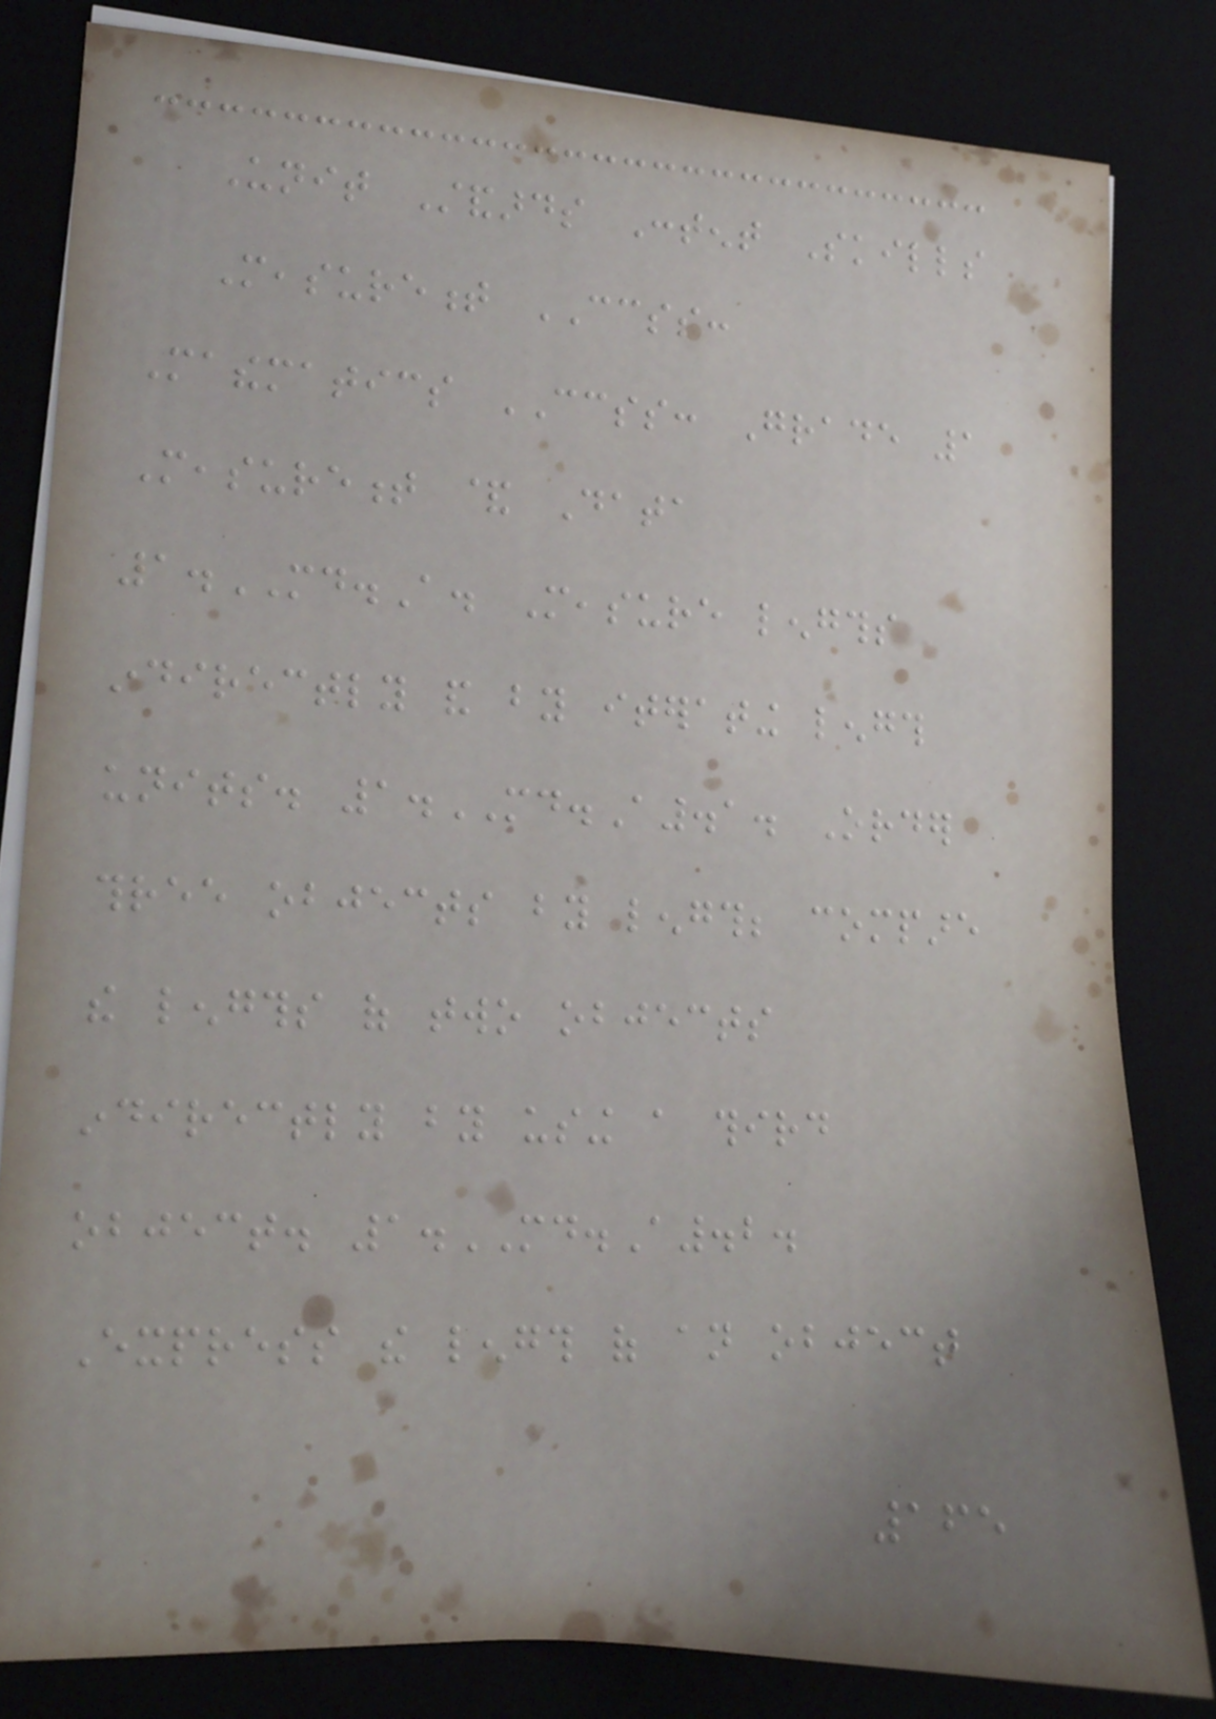Unit Standards Content Skills
Measurement CCSS:
Mathematics CCSS: Grade 1
Measurement & Data
1.MD.A. Measure lengths
indirectly and by iterating length
units. 1.MD.A.1. Order
three objects by length; compare
the lengths of two objects
indirectly by using a third
object. 1.MD.A.2.
Express the length of an object
165
